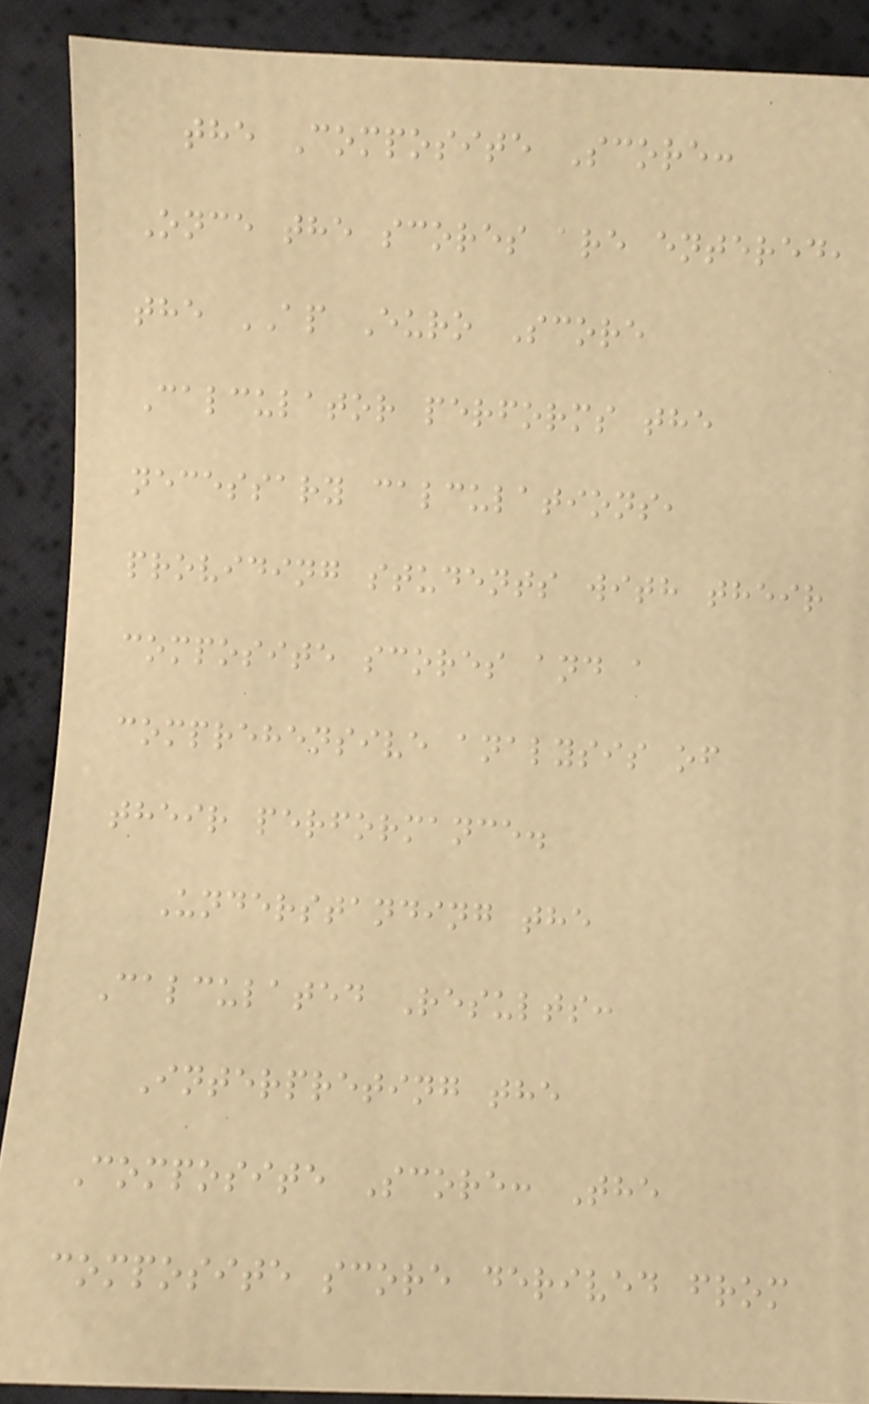the Composite Score:
Once the scores are entered,
the AP Euro Score
Calculator performs the
necessary calculations,
providing students with their
composite scores and a
comprehensive analysis of
their performance.
Understanding the
Calculated Results:
Interpreting the
Composite Score: The
composite score derived from
